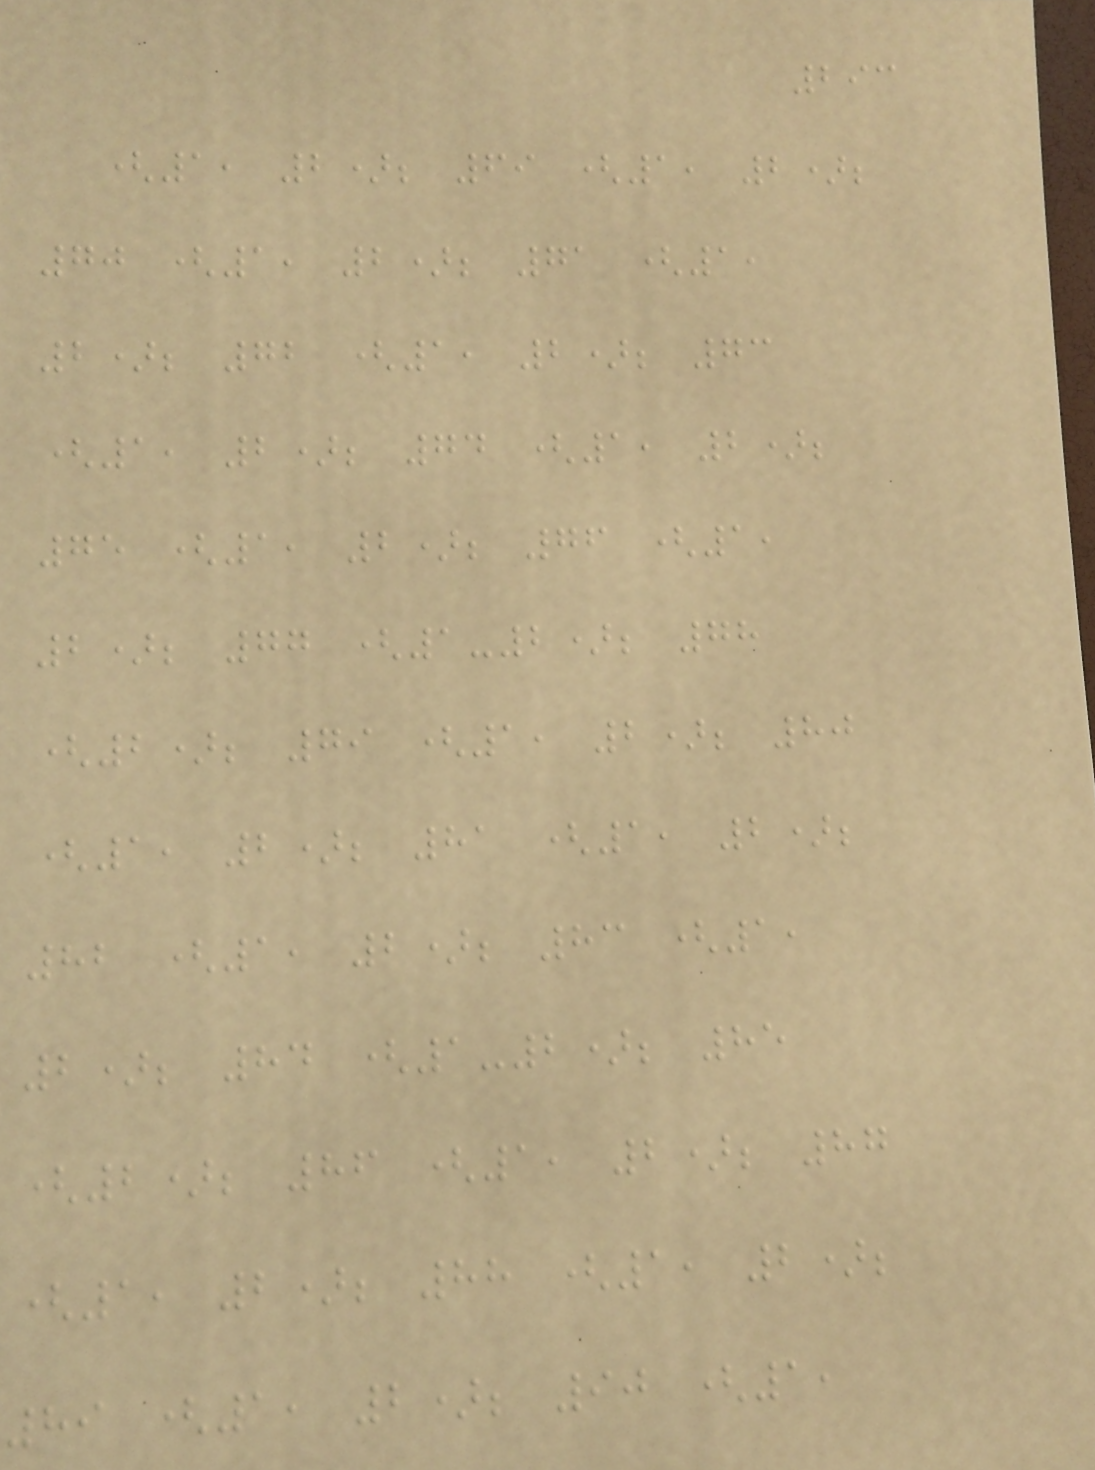293
(1, 2); 69 (1, 2);
70 (1, 2); 71 (1,
2); 72 (1, 2); 73
(1, 2); 74 (1, 2);
75 (1, 2); 76 (1,
2); 77 (1-2); 78
(2); 79 (1, 2); 80
(1, 2); 81 (1, 2);
82 (1, 2); 83 (1,
2); 84 (1-2); 85
(2); 86 (1, 2); 87
(1, 2); 88 (1, 2);
89 (1, 2); 90 (1,
